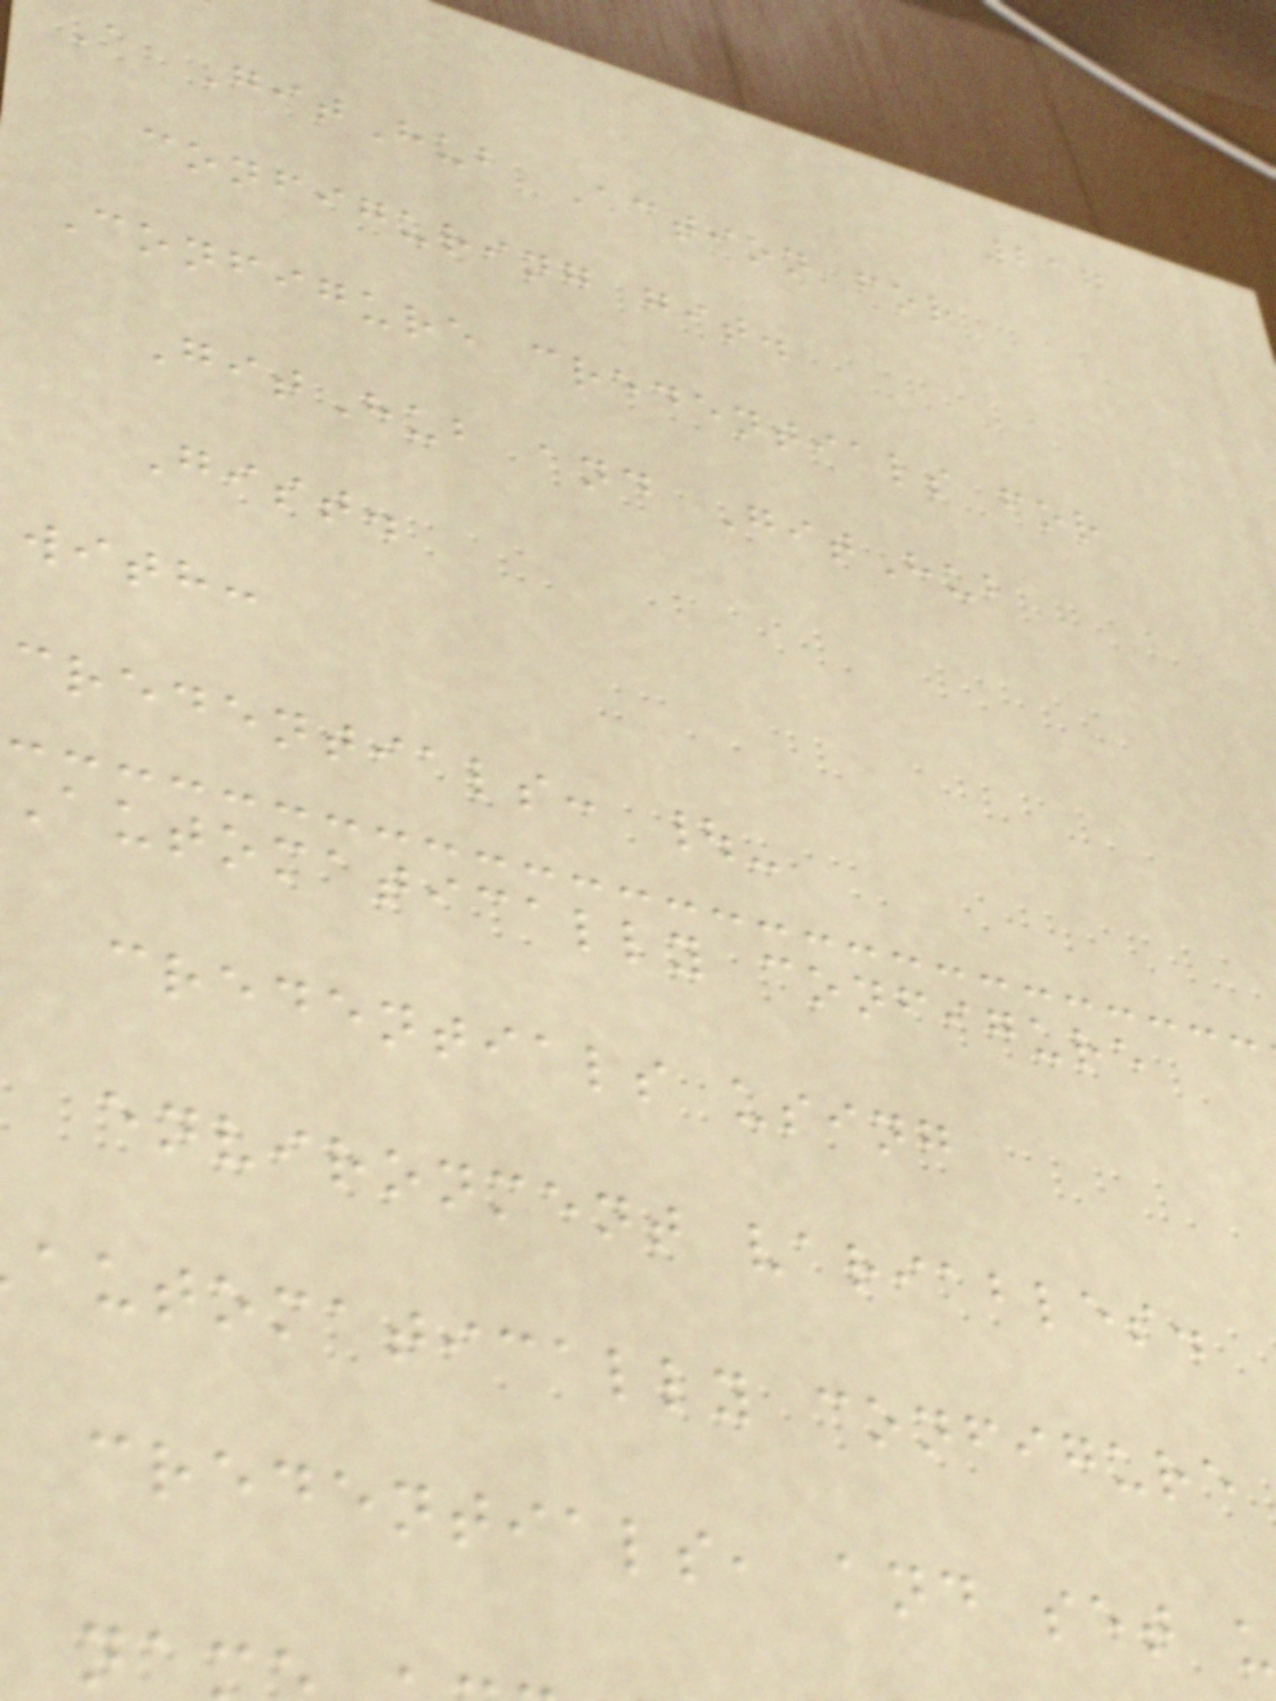217
A GitHub Action for
configuring git.
Configure credentials for
GitHub and GitHub
Gist.
with:
credentials: |-
Automatically configure
credentials using
environment variables.
automatically configure
credentials, and set u
